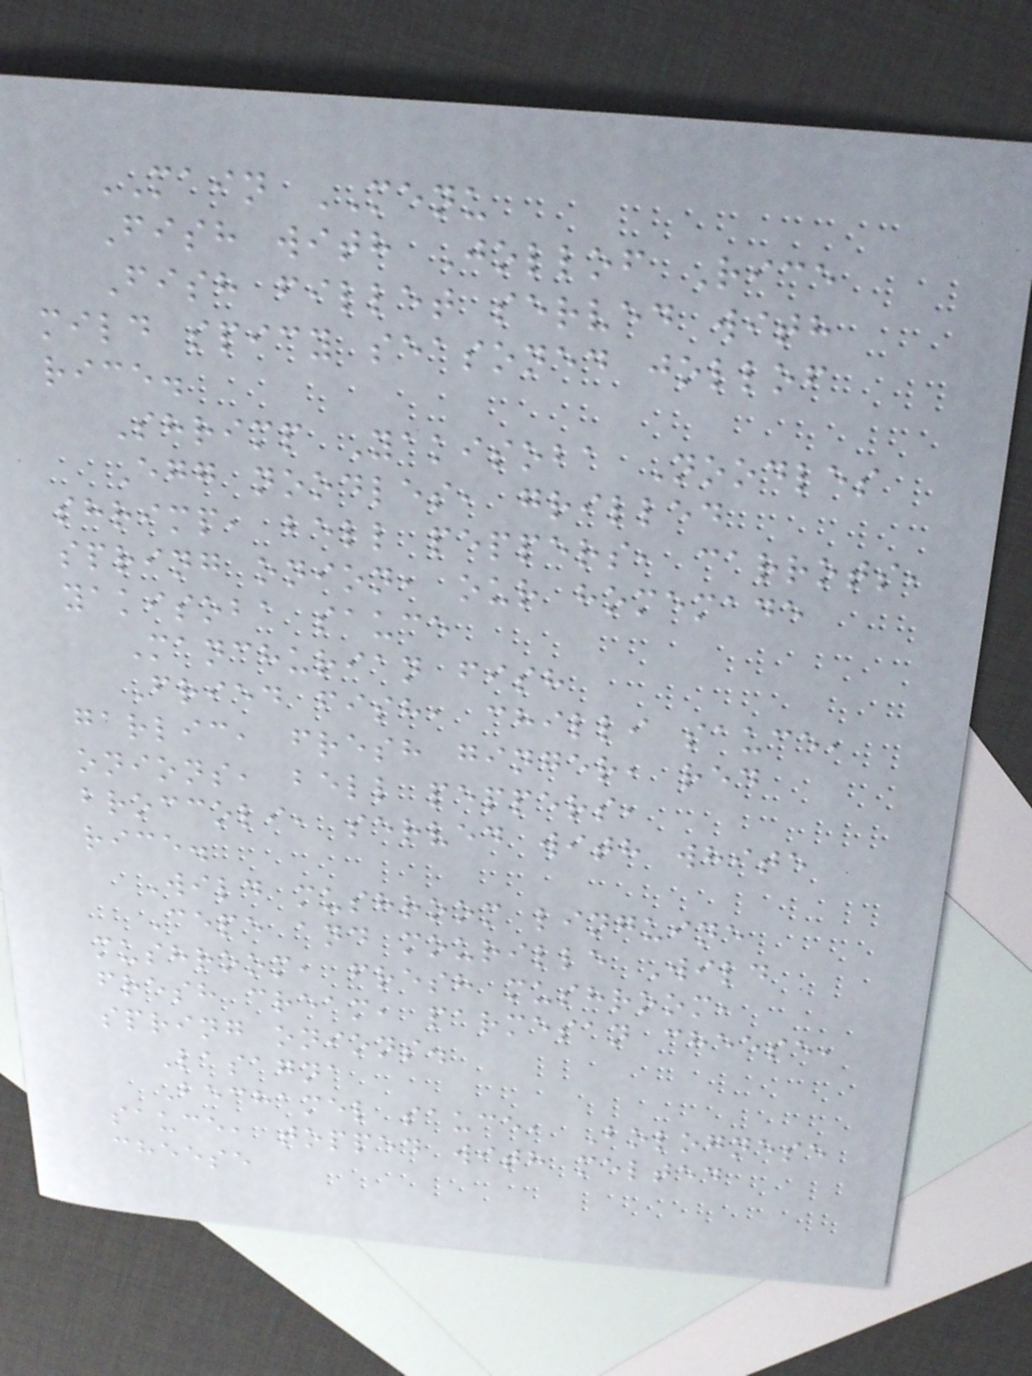MAIN MENU
Fish with Jollof Rice
Fish fillet served with
mild spicy seasoned jollof
rice.
Shrimp Yakisoba Noodles
Egg noodles, grilled
shrimp, bell peppers, carrots,
spring onion, our homemade
yakisoba sauce
Manchurian fish
Fried fish, chilli sauce,
garlic, fresh ginger, red
onions, bell peppers,
broccoli, served with white
rice.
Wild mushroom linguine
Cepe and mourille Wild
mushroom, fresh mushroom,
fresh cream, parmesan cheese,
spring onions.
Lasagna
Bechamel sauce, Bolognese
sauce, topped with melted
cheese
